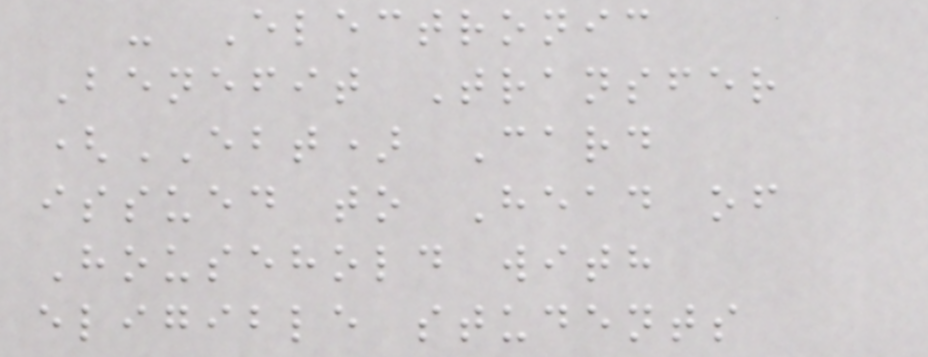- Electronic
Benefit Transfer
(EBT) Card
issued to Head of
Household with
eligible students
